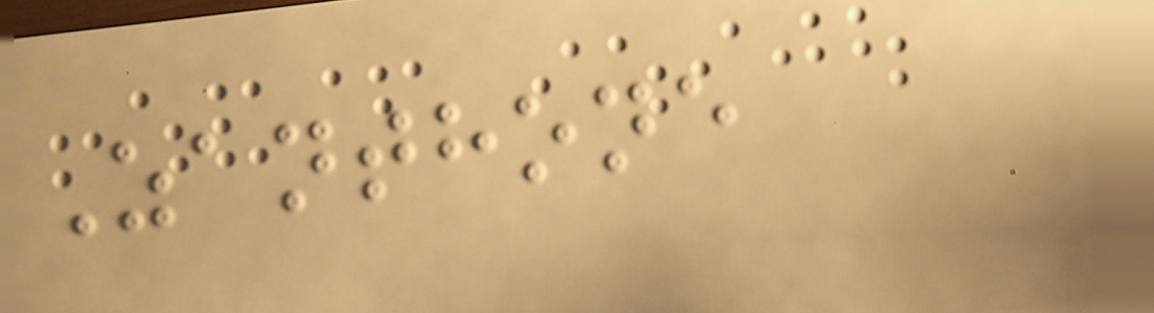Zanthone
